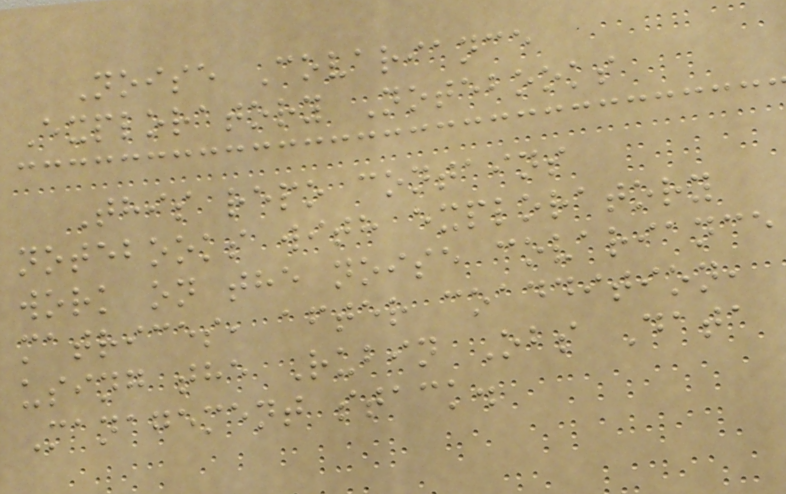Noise Covariance
Exploratory Notebooks
This repo contains
notebooks with exploratory
work on the noise covariance
matrices, after coaddition,
using the Rubin Obs Data
Management stack.
